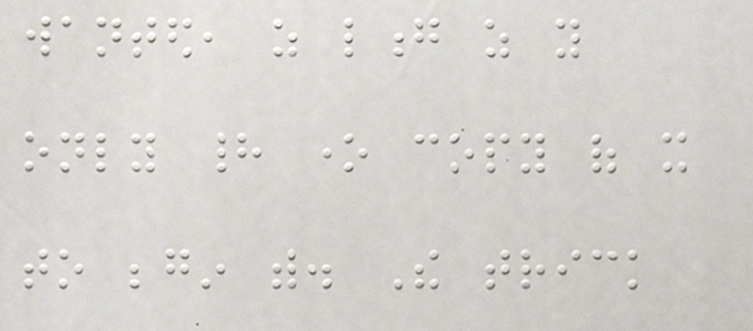wanted, as long as you
only had one copy of it
to begin with. The trick
